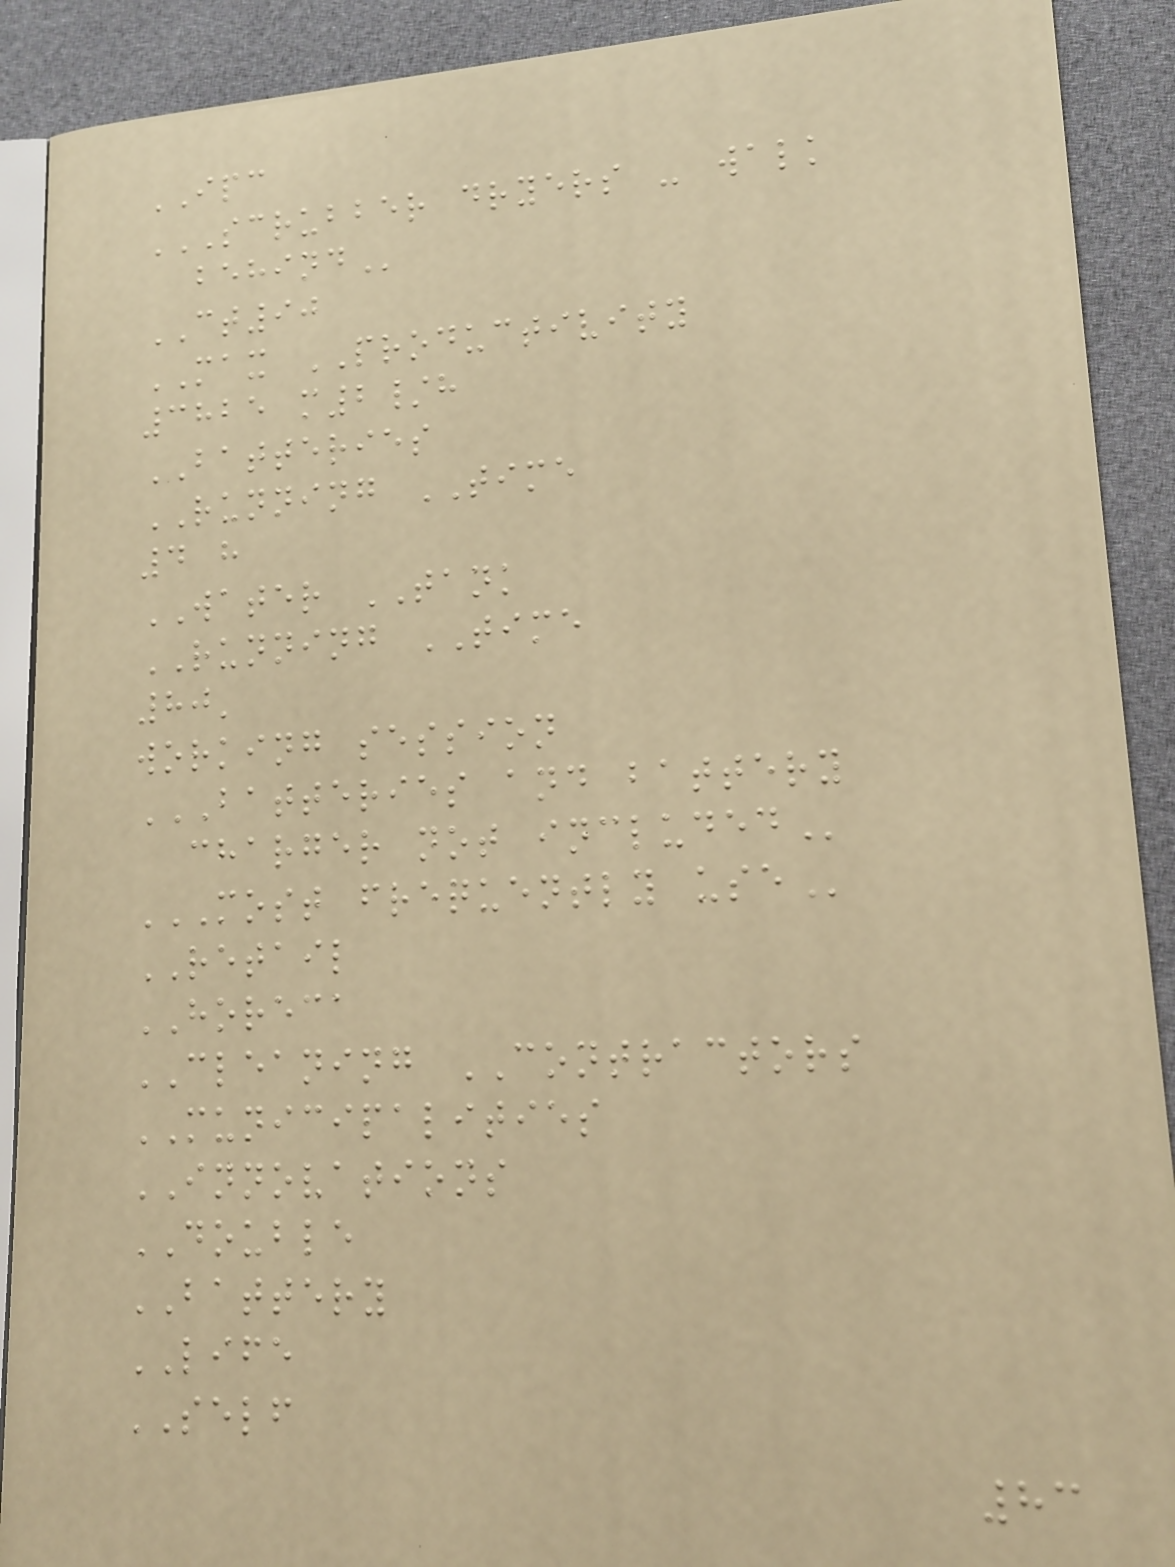IPC
SCRUBBER DRYERS - WALK
BEHIND
CT90
MAX PRODUCTIVITY
3825 m2/h
BATTERIES
RUNNING TIME
4 h
WATER TANK
RUNNING TIME
80'
working session
BATTERIES AND BATTERY
CHARGER NOT INCLUDED
MOST FREQUENTLY USE
RETAIL
HORECA
CLEANING CONTRACTORS
MUNICIPALITIES
INNOVATIONS
DOUBLE
BATTERY
LIFE
SELF
83
